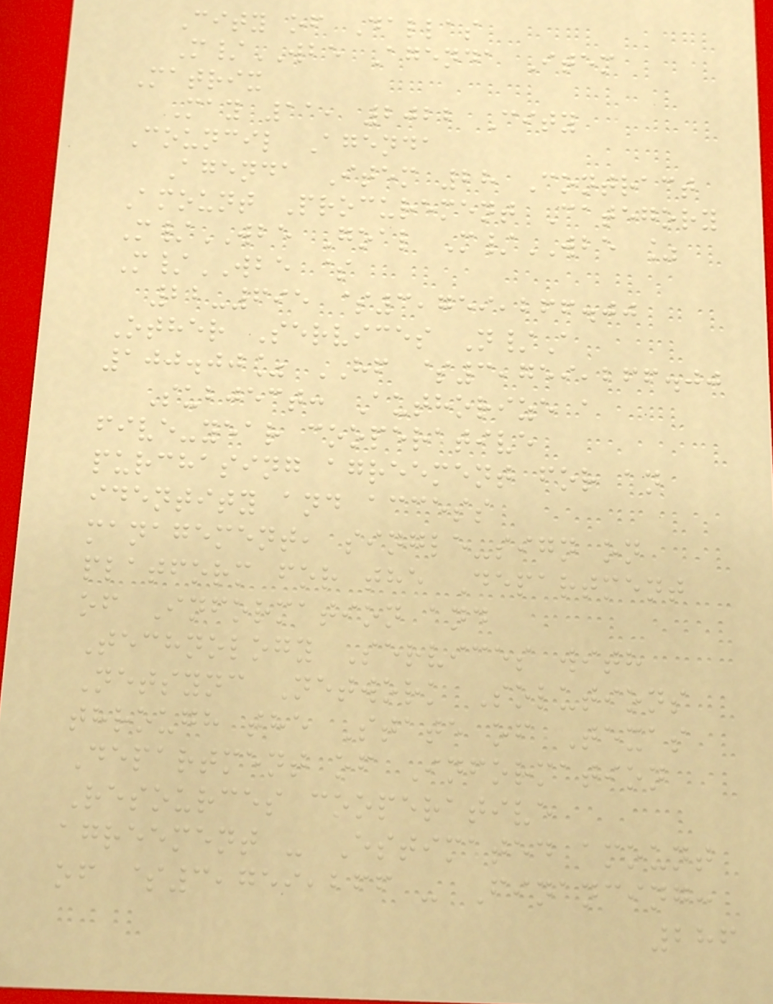City of Dallas
M/WBE Agenda Item
Matrix
May 11, 2022 City
Council Agenda
Agenda Item 28 Contract
Amount Procurement Category
M/WBE Goal M/WBE %
M/WBE $
22-695 $3,759,266.00
Other Services N/A
100.00% HF $3,759,266.00
Subject: Authorize a
five-year cooperative
purchasing agreement for an
identity and access
management, single-sign on
platform for the Department
of Information and
Technology Services with
Netsync Network Solutions
through the State of Texas
Department of Information
Resources cooperative
agreement - Estimated amount
of $3,759,266 - Financing:
286
